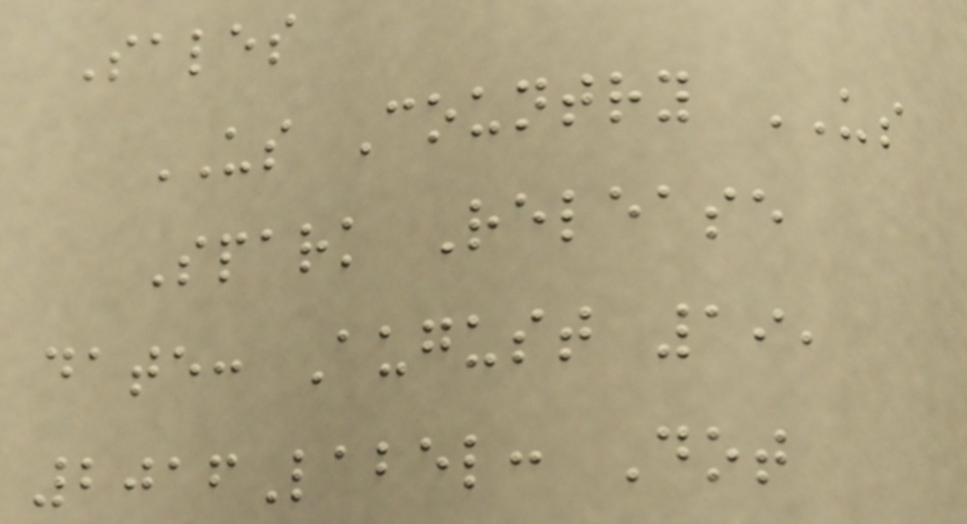Sales
US Country US
Spark Release
date: August 19,
2016Label: Dot
